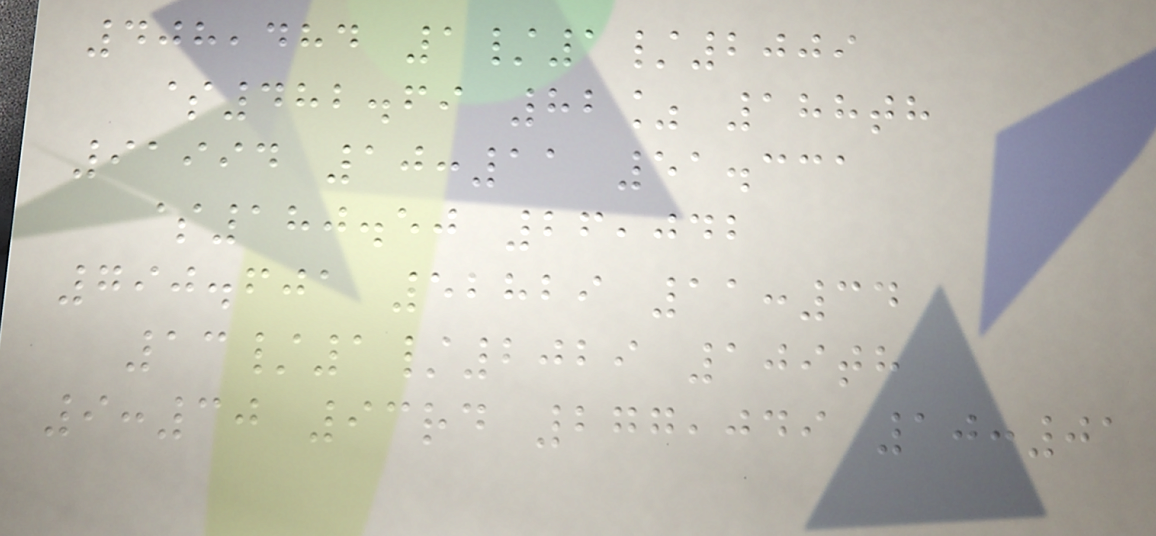408,484 1/1/2009
$482.69 82% 188th
91994 10:11 51.331
$180.50 26,042
790.601 52829 11:34
13/1/2029 109th
9:30 93rd 277,049 10:01
